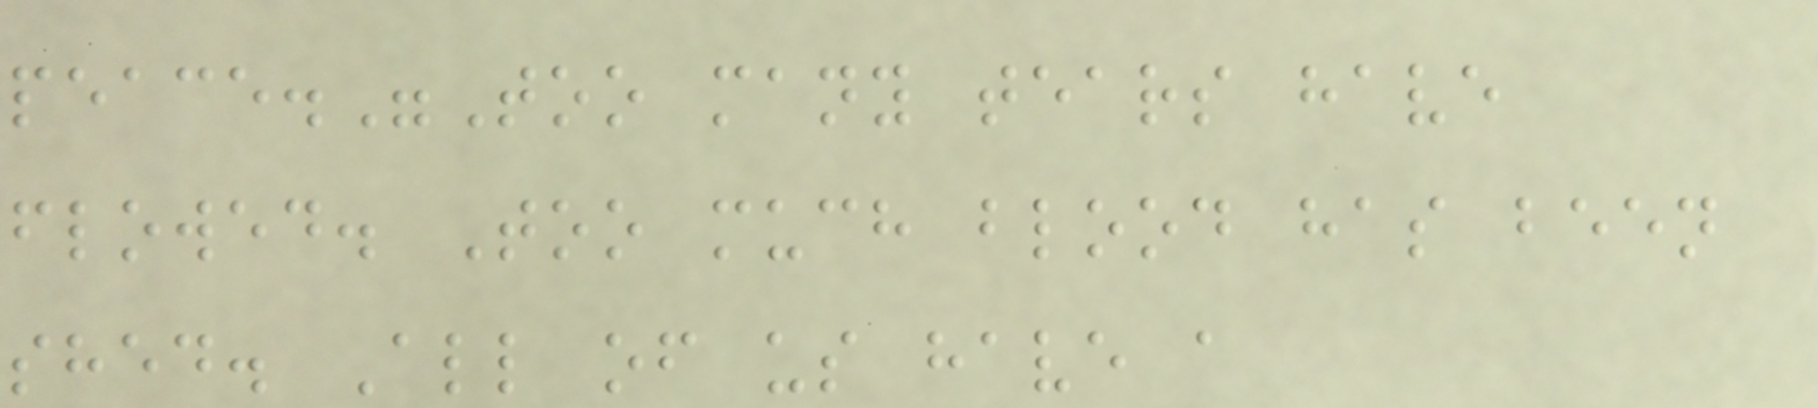peace."Too many tears have
flowed. Too much blood has been
shed. All of us have a
